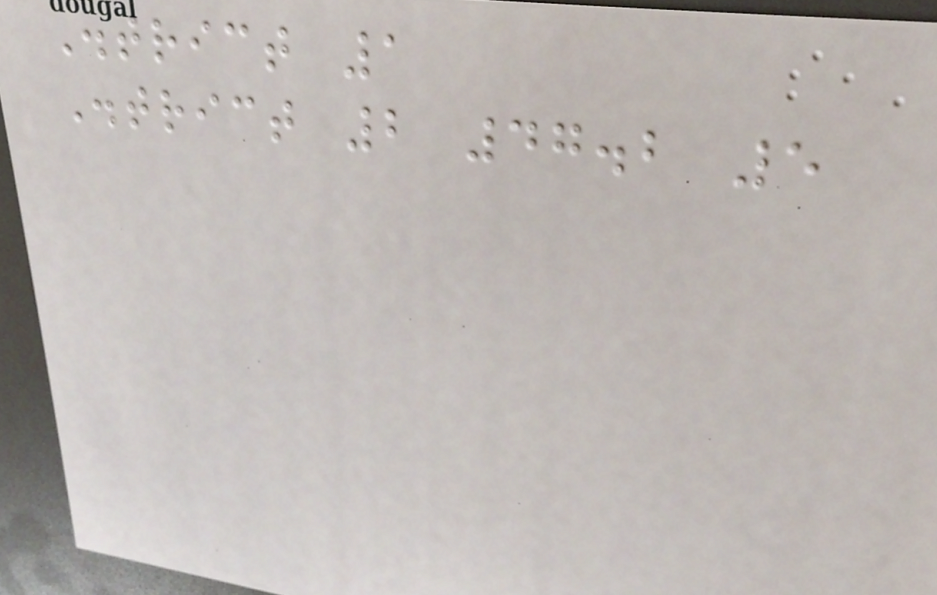District 1
District 2 47.2 5
